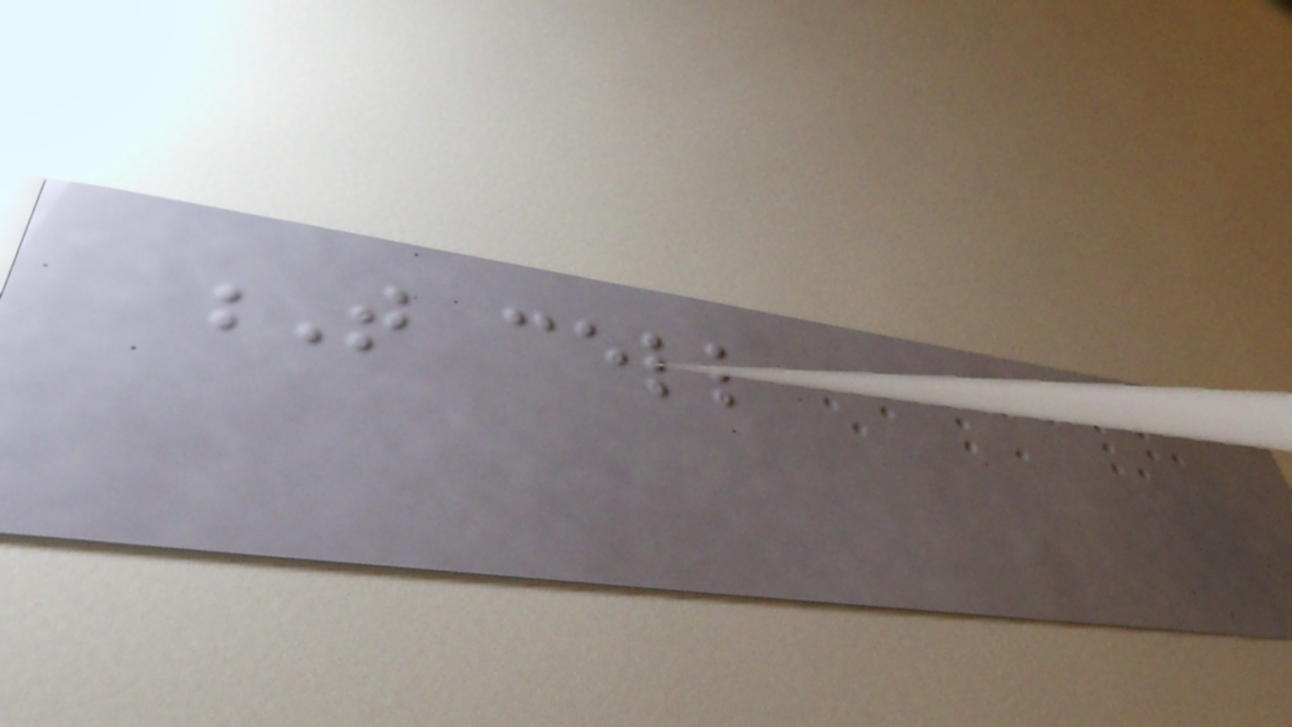T cell
